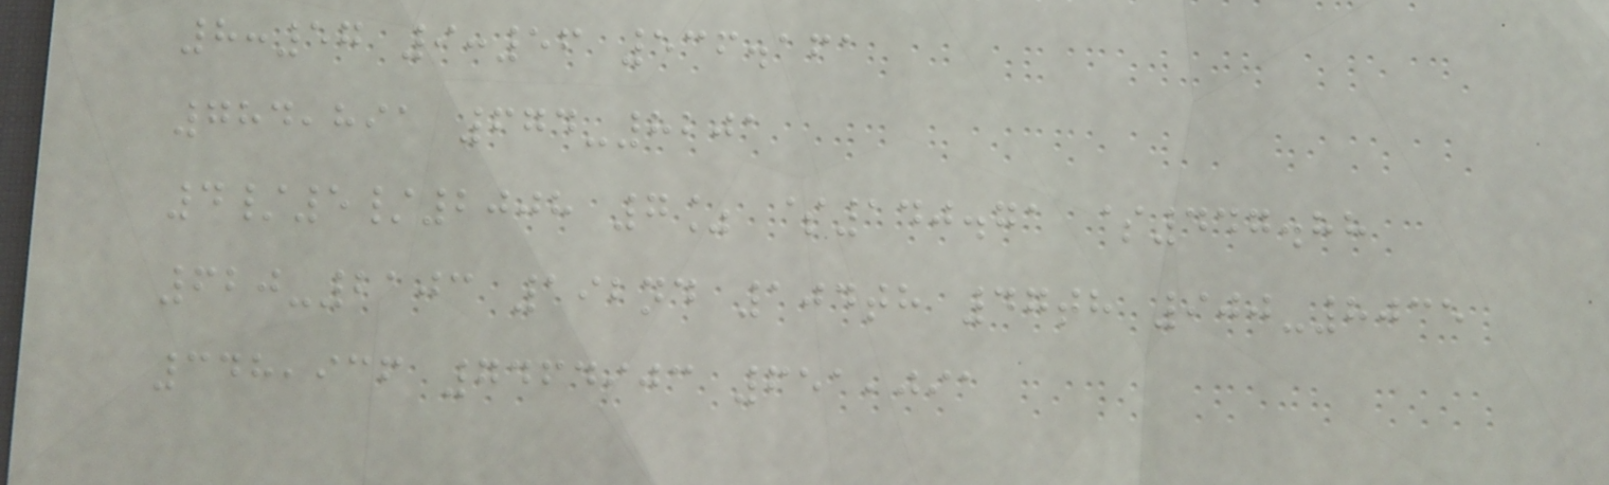8:57 9:56 536.161
784,891 674-8201
4/5/2008 7% $140.71 $447.88
620-2103 192nd 104th 47th 900-8035
348,936 7464903 651,091
